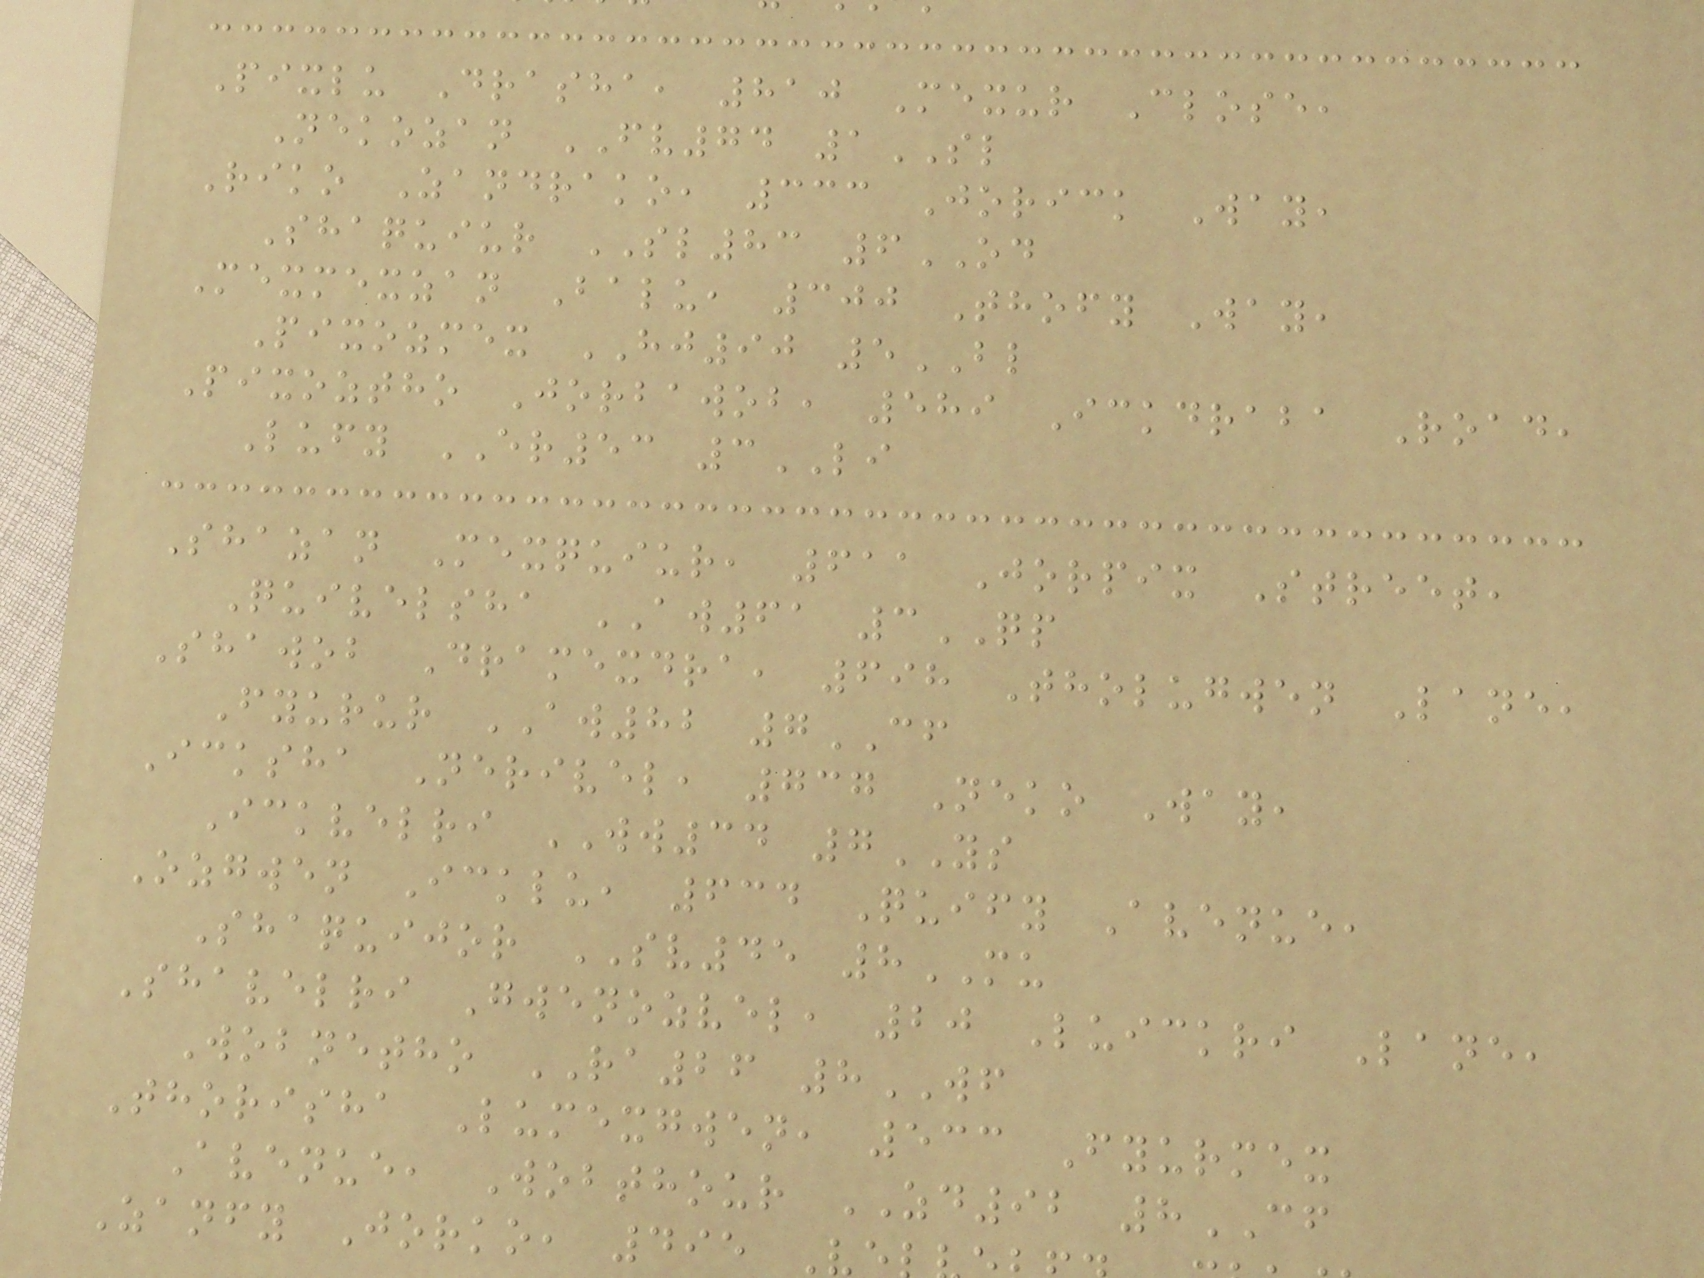Pixlu Drasha, 810 Mexur Close,
Nekozan FV74 1SL
Riko Zandrako, 333 Jorick Way,
Shaquiur SL83 6OD
Mexmexzan Balu, 300 Thofy Way,
Pixozmex HJ90 5BL
Pixoztho Jorbawob, 589 Ickdraba Road,
Lufy ER53 3LI
Shazan Mexquiur, 611 Jorpix Street,
Quivelsha AW61 3QP
Shawob Dramexdra, 698 Tholugwen Lane,
Fyurur AW82 7CF
Icksha Nerivel, 737 Neko Way,
Ickvelri WW34 7YS
Ozgwen Icklu, 634 Quify Avenue,
Shaquijor SV45 8MU
Shavelri Gwenozvel, 20 Luickri Lane,
Wobnetho RA26 8WF
Thorisha Lumexgwen, 533 Fyurmex
Avenue, Wobthour ZD92 8CF
Zanfy Jorko, 495 V
